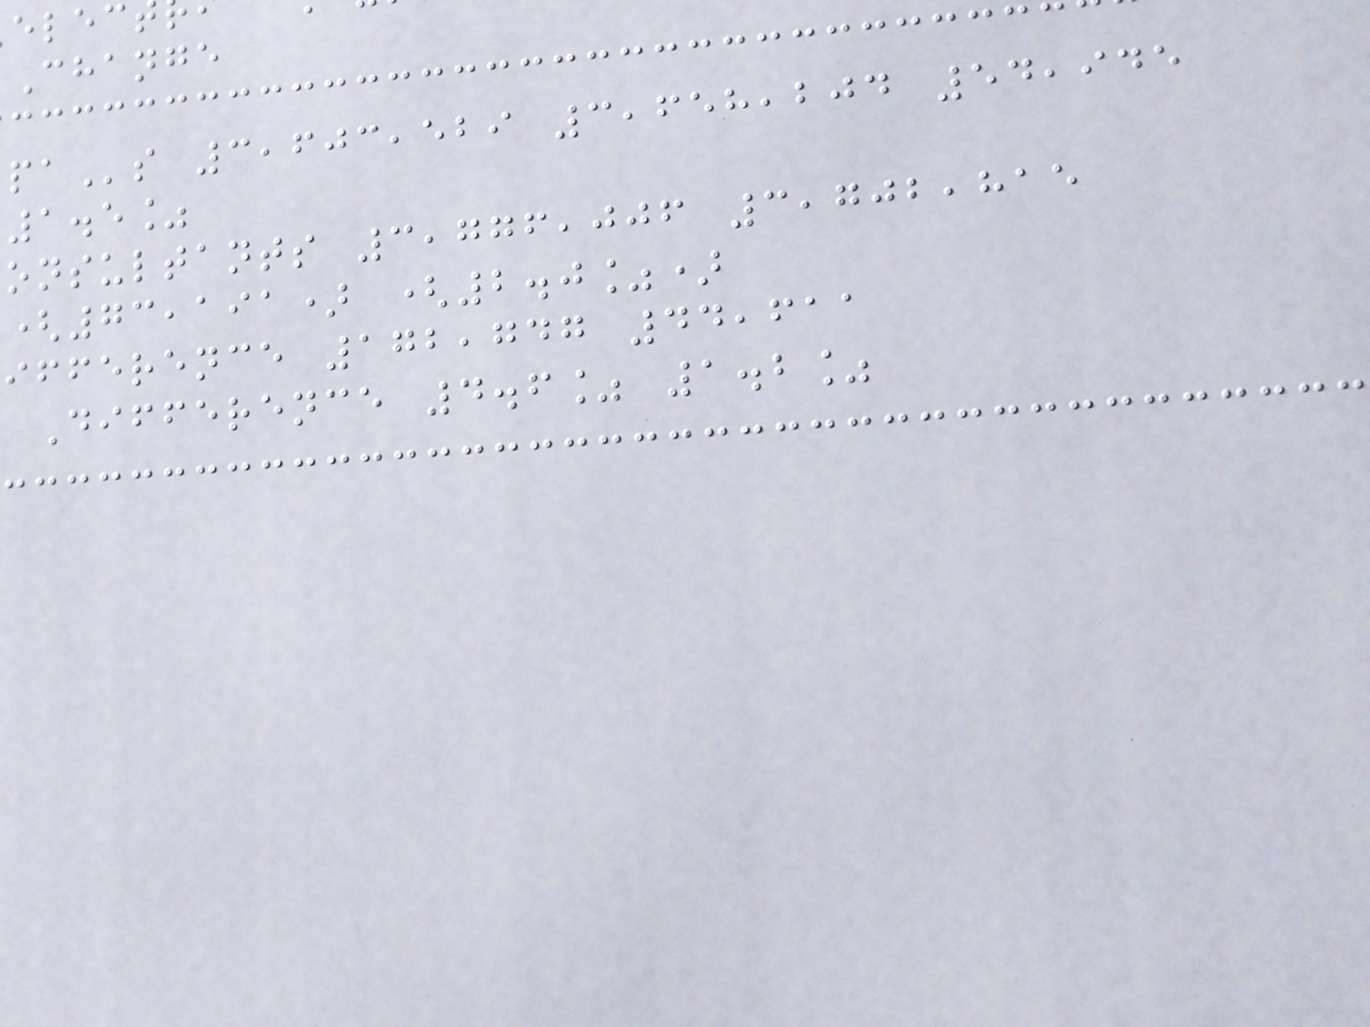Change
s 3,603,529 3,658,204 54,945
1.5%
onsultants 3,776,006 3,702,815
(73,191) (2.0%)
ifference 172,747 44,611
Difference 4.6% 1.2%
